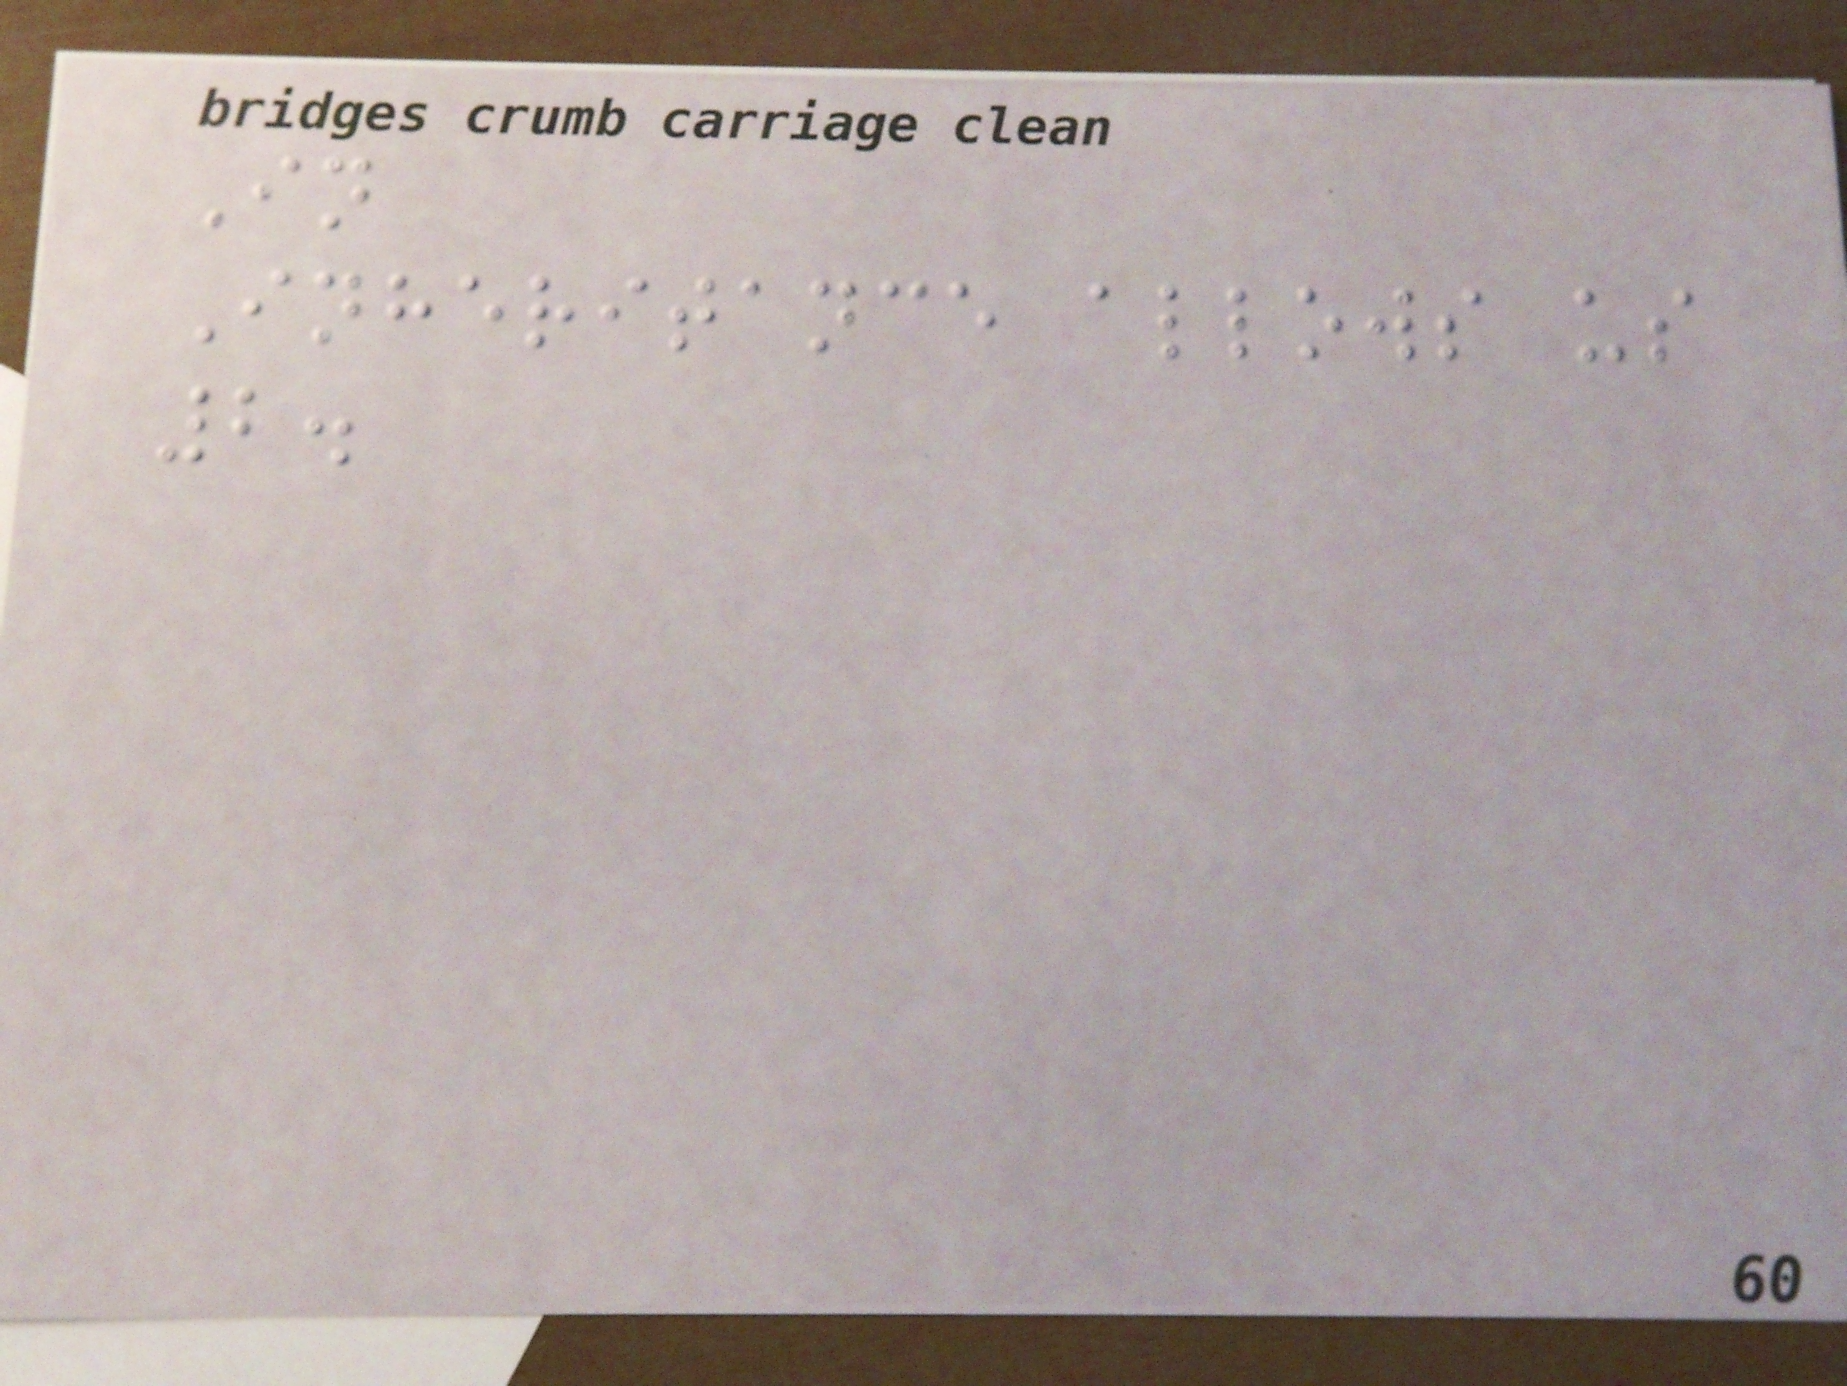In
Inheritance allows us
2.
